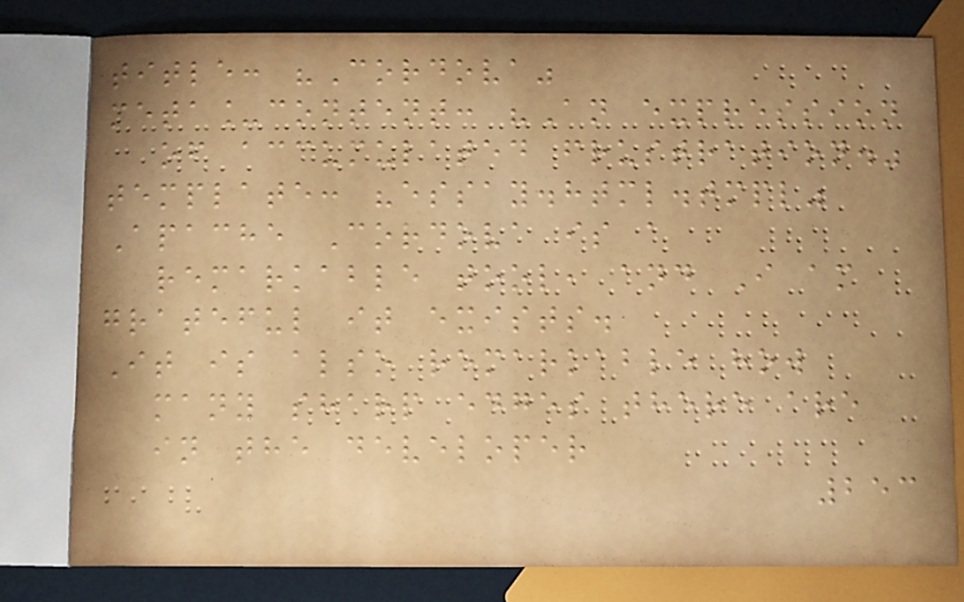title: "Cordova"
meta_content: "An expression
of accumulated frustration."
template: "essay.html.tmpl"
Apache Cordova is a
remarkable tool, and I am
grateful it exists.
It is also remarkable how
many sharp edges there are
in the developer
253
